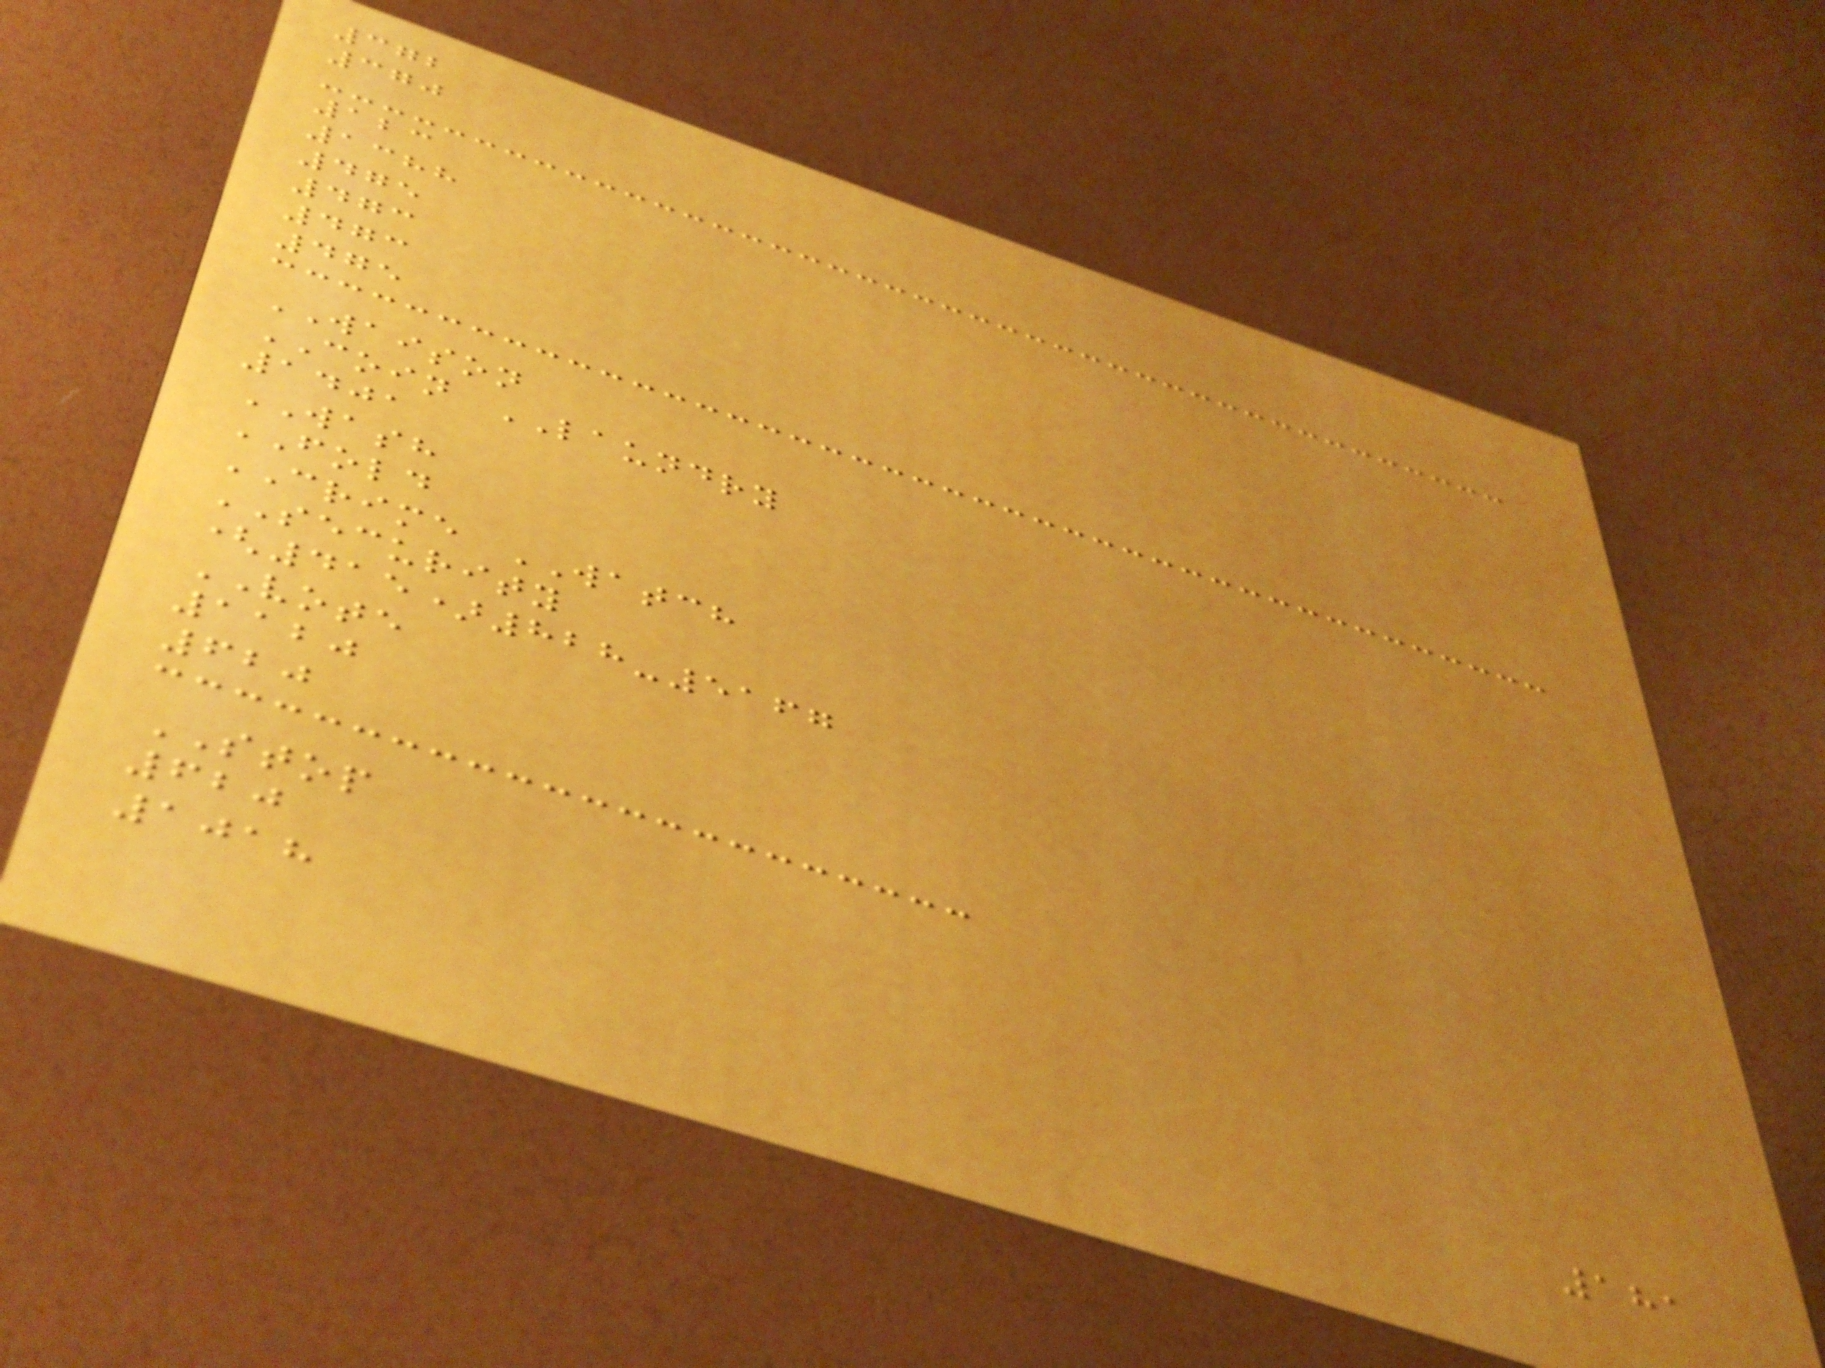372
370
123
1388
475
473
473
475
WAISON
COIN LAUNDRY
1401
WASH
FOLD
CRIME WATCH
SECURITY
(415)828-5167
VOTE
1120
620
STOP
620
1018
181
